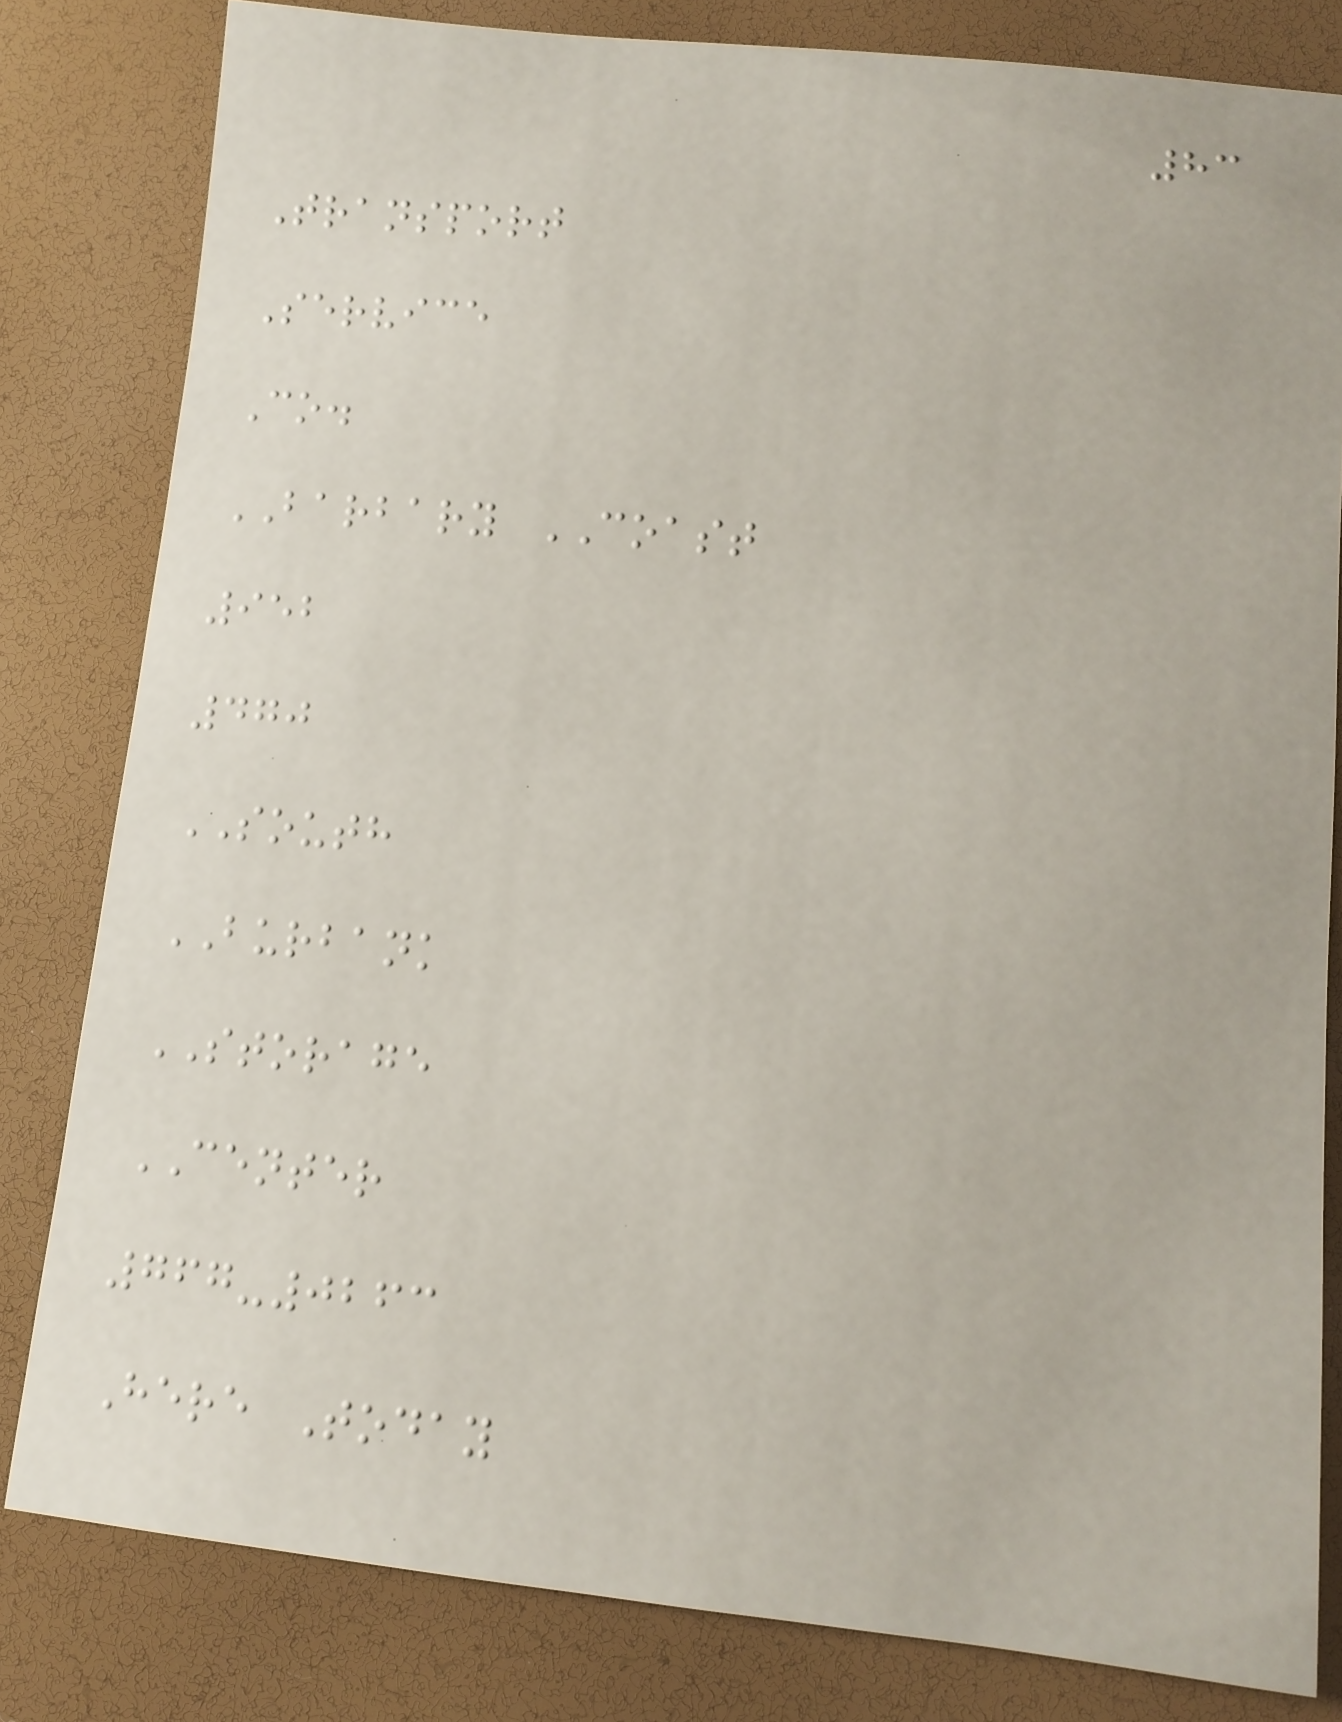83
Transport
Service
Co.
BARBARY COAST
952
470
SOUTH
BURBANK
STORAGE
CENTER
767-0263
Here Today
